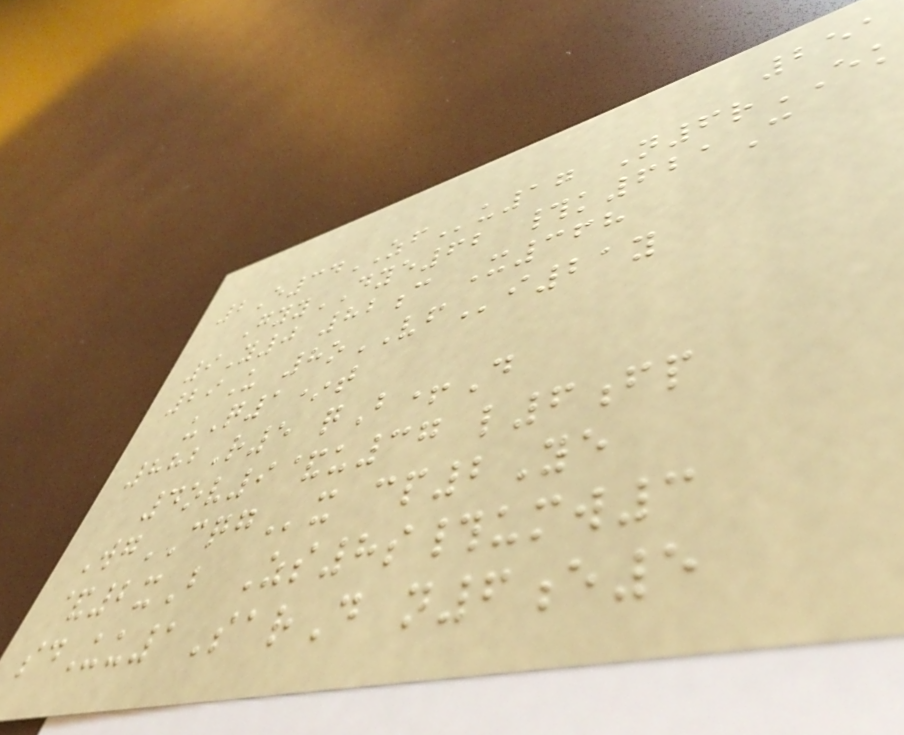251
2E34ZFu17 N6rEK
GyyDYE62 #k621C
9Y0 82c X368
29U 8oVFi21y
uQ1*t
882R5 qB+D
4ov9&u37 l6fp
WgCQGx cp2Ye
&2xB Zs8s#umw3
sdUu1SarD n6e5
